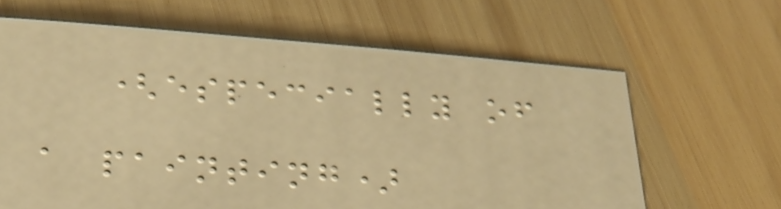(especially of
a painting)
